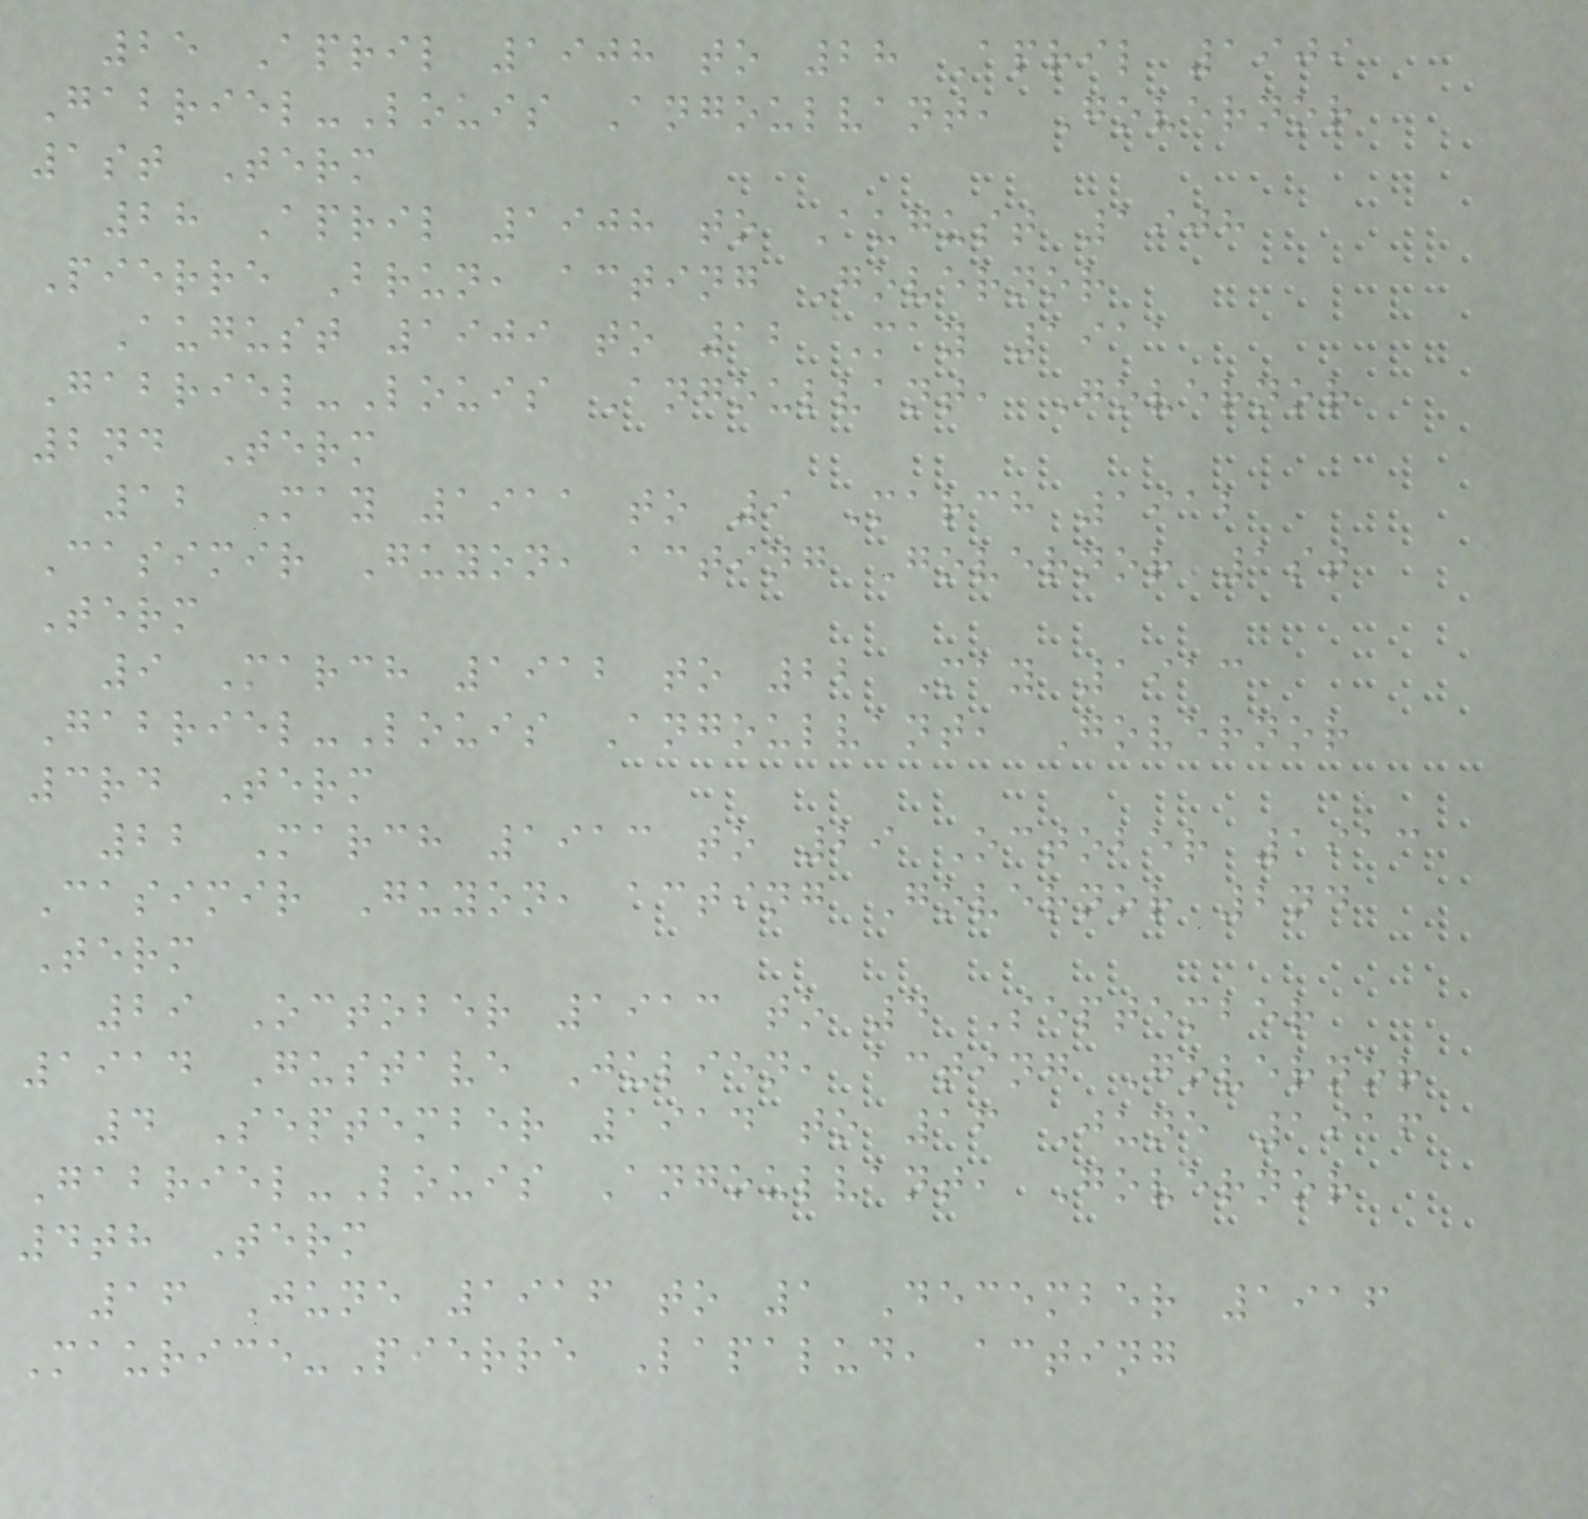25 April 1908 to 28 April 1909
Gabriel-Louis Angoulvant, Governor
1st Term
28 April 1908 to August 1908
Pierre Brun, acting Governor
August 1909 to 12 May 1911
Gabriel-Louis Angoulvant, Governor
2nd Term
12 May 1911 to 9 March 1912
Casimir Guyon, acting Governor 1st
Term
9 March 1912 to 22 May 1913
Gabriel-Louis Angoulvant, Governor
3rd Term
22 March 1913 to 29 October 1913
Casimir Guyon, acting Governor 2nd
Term
29 October 1913 to 4 September
1914 Gustave Julien, acting Governor
4 September 1914 to 16 June 1916
Gabriel-Louis Angoulvant, Governor
4th Term
16 June 1916 to 1 December 1916
Maurice-Pierre Lapalud, acting
